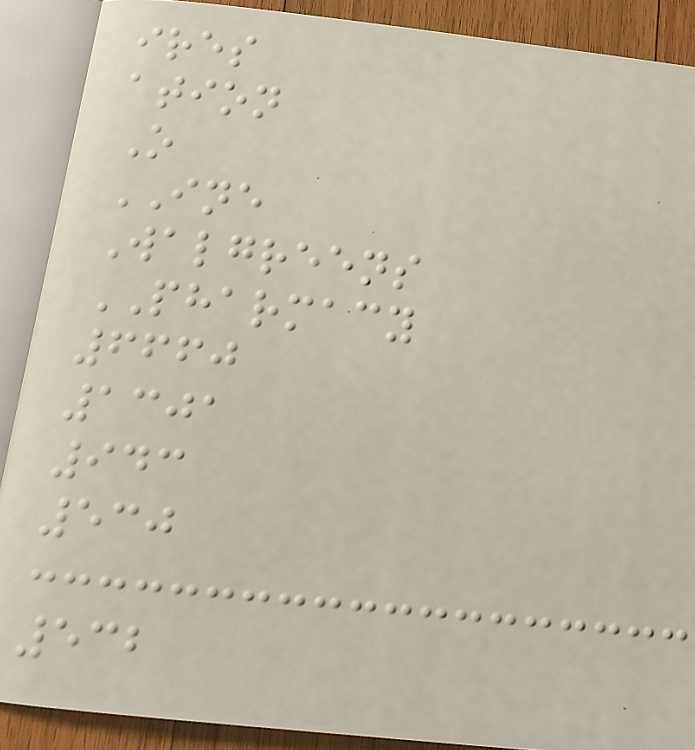ires
ation
O
INE
Walgreens
PHARMACY
6660
1301
943
530
532
